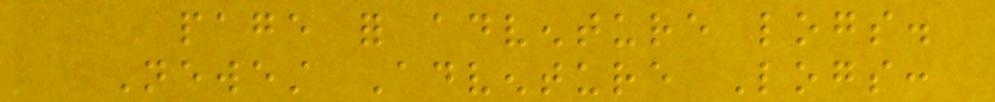page for adventure logs.
Newest Adventure Logs:
